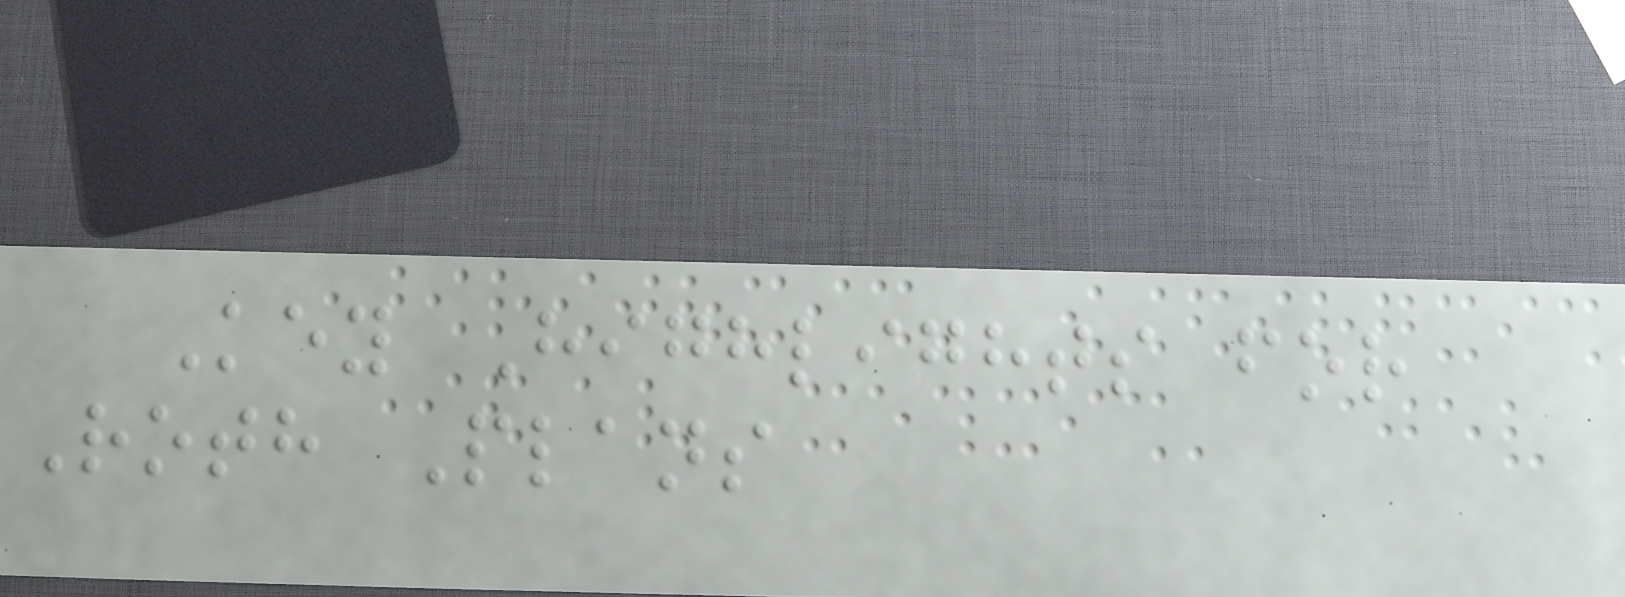Key Highlights for
Roth Plans
